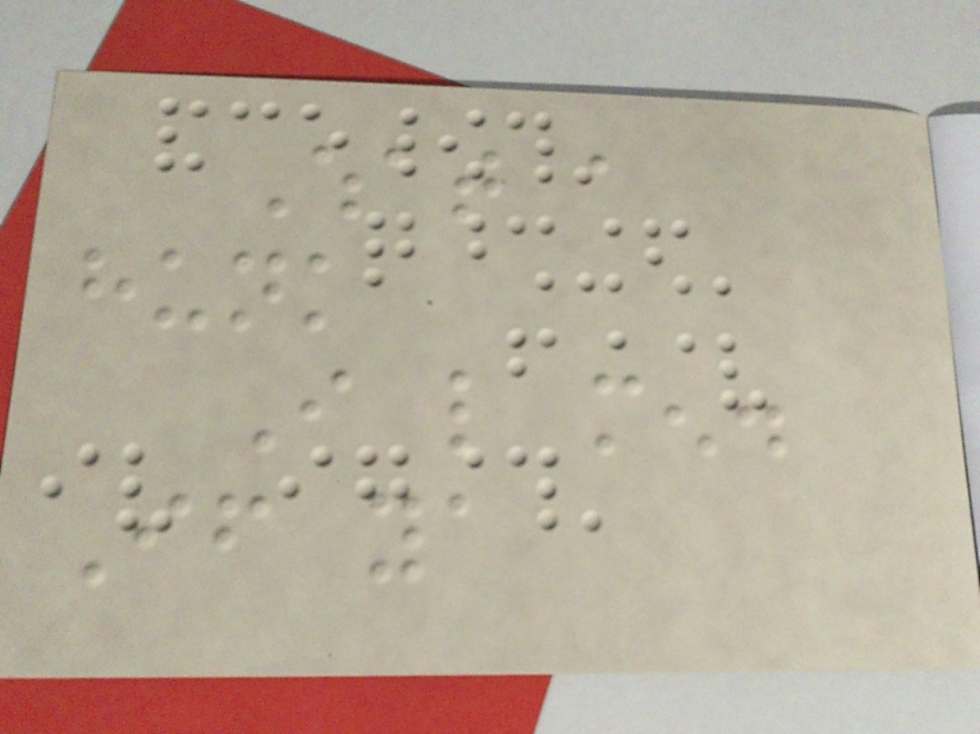What a
hunk
I like men.
If ya
